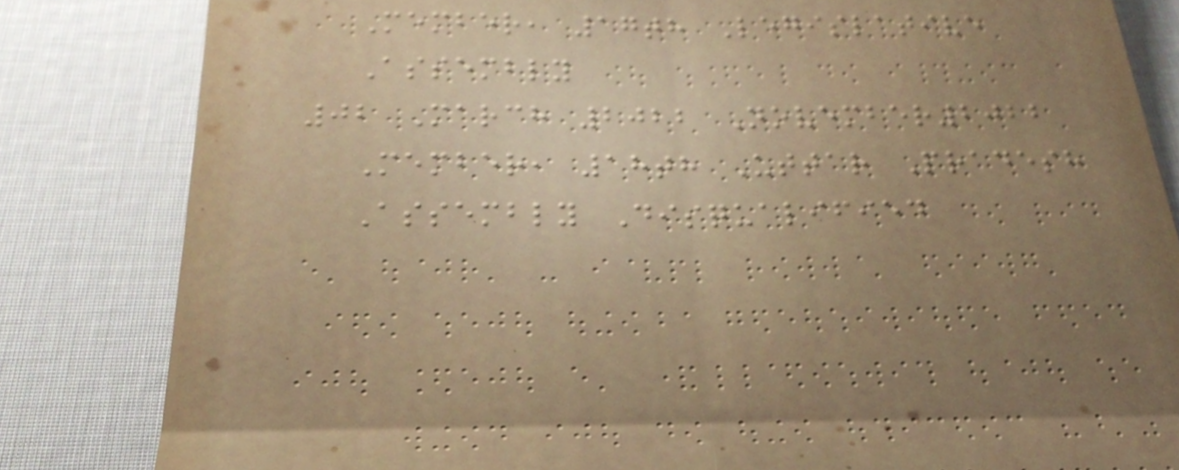Member, 17th Legislative
Assembly
02 March 2022 November2022
Member, 18th Uttar Pradesh
Assembly Disqualified
